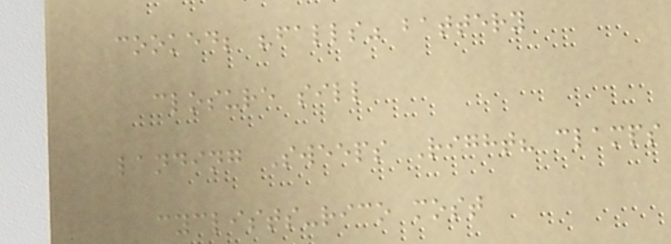cooked; "falls" battery
closure sill
landing Sweeps Right? clamps
cyclists-rico most
